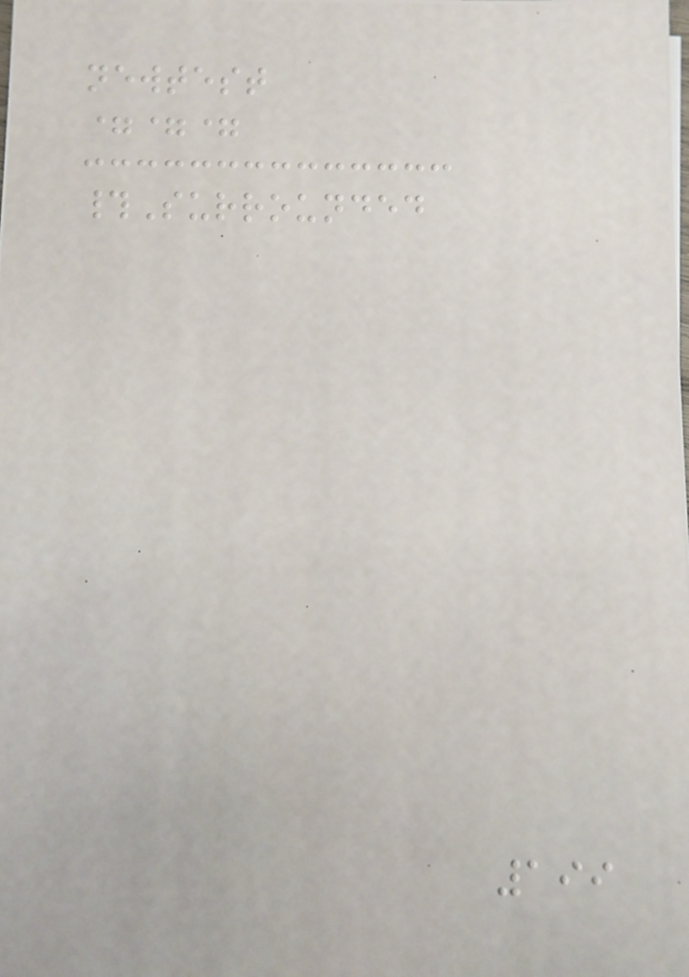newtest
===
#Surrounded
199
